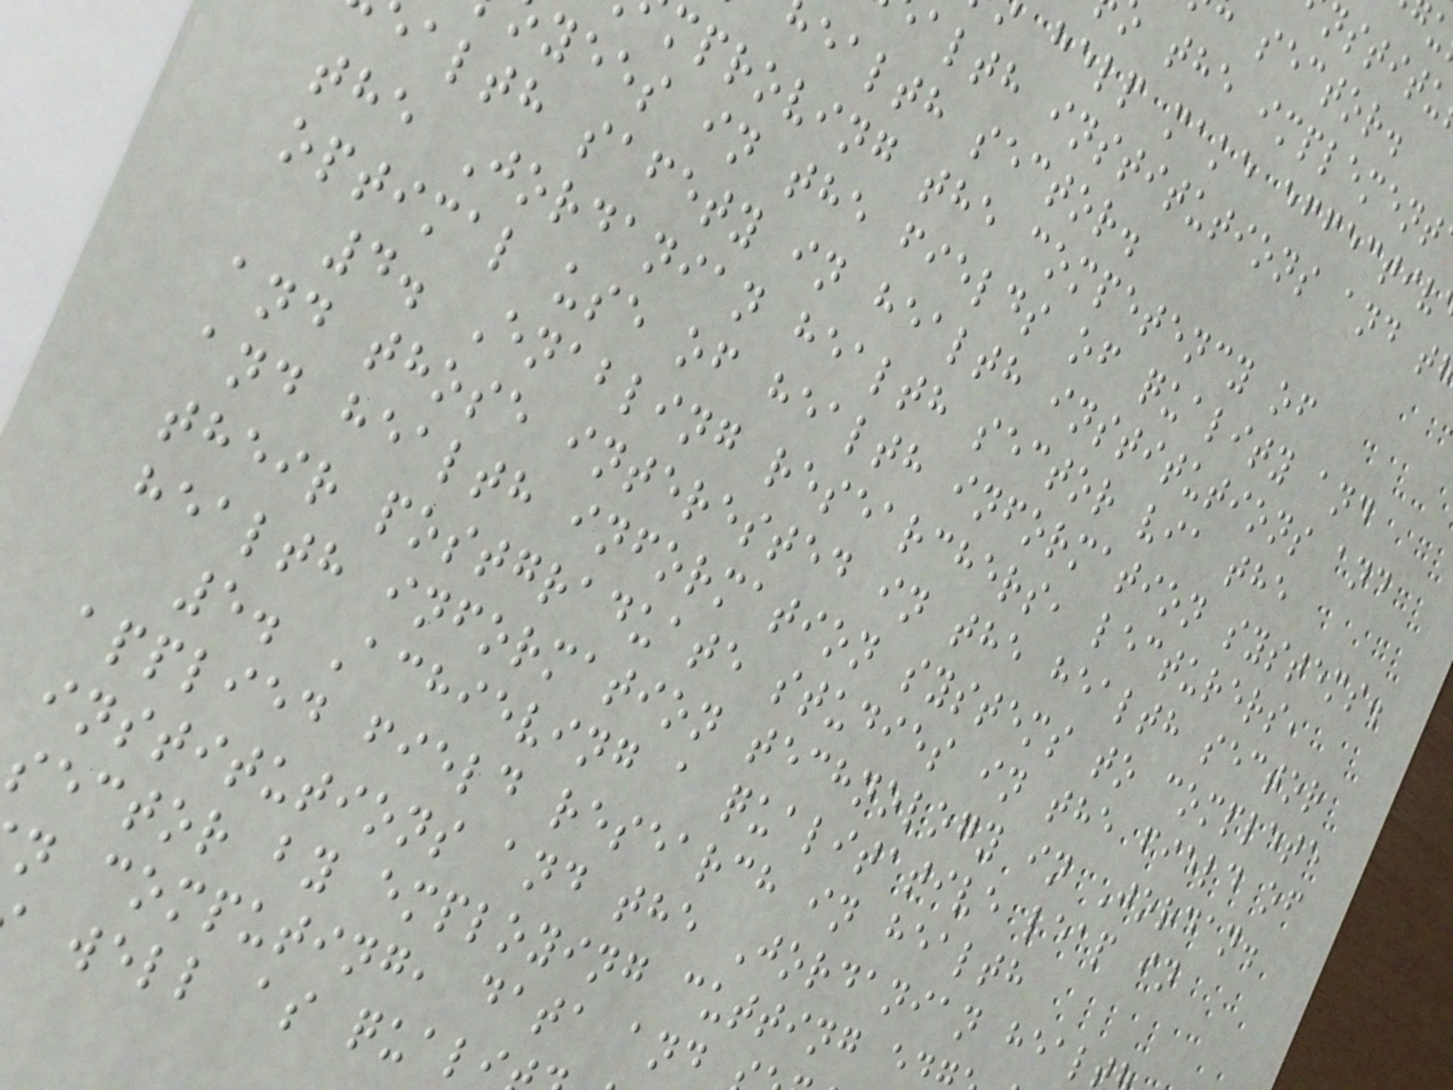the implement
help make effectiv
alth institutions and t
ealth sector.
mproving the competency of
yees in the fields of quality and
alth safety in health institutions and
the Jordanian health sector via the
optimal use of health information systems.
4. Enabling researchers, lecturers,
and those interested in the health sector
and health information systems to complete
their postgraduate studies in the field of
health information technology in Jordan.
5. Achieving a qualitative leap in
applied field research in health
institutions and the Jordanian healt
sector by employing cutting ed
n computing, data and
well as quali
